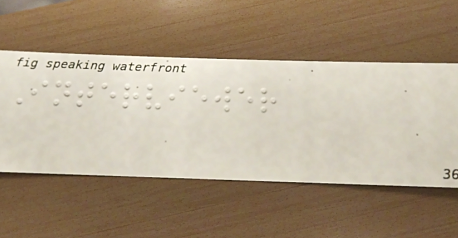Interviewer
